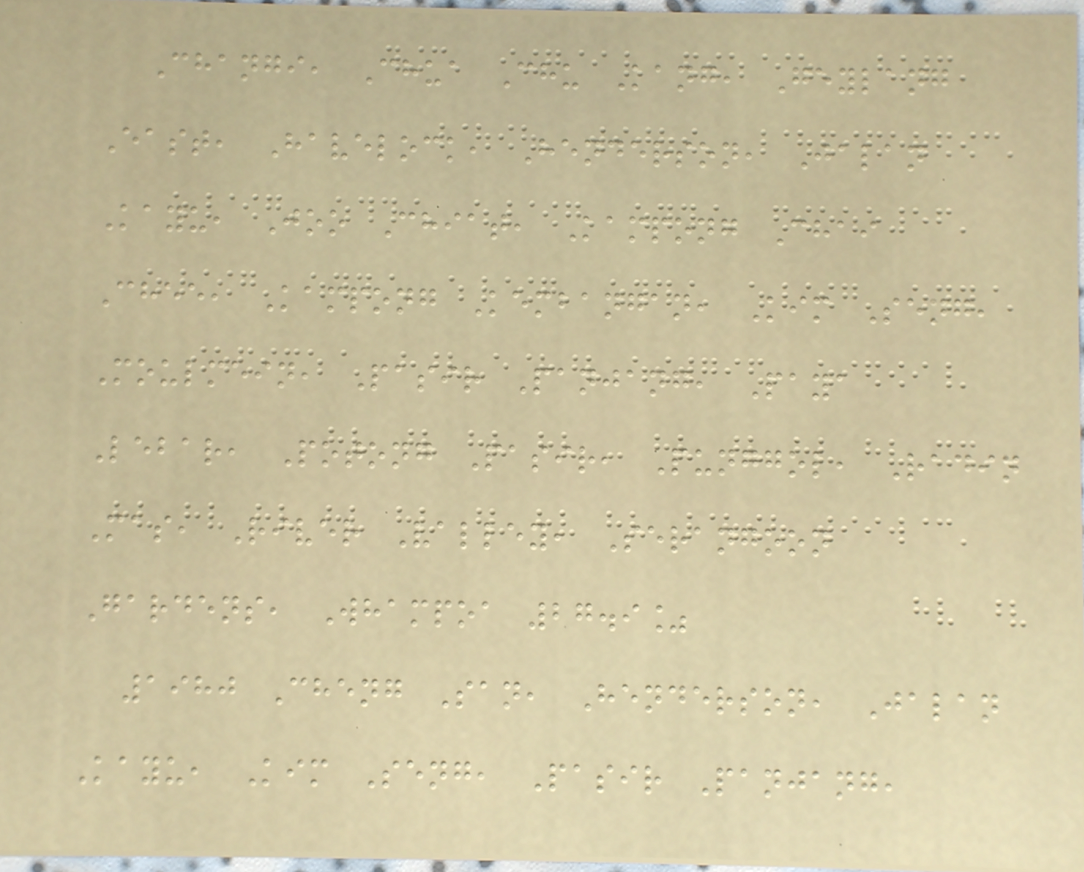Changi, Chua Chu Kang, Geylang
East, Havelock, Henderson, Jalan
Kayu, Joo Chiat, Kampong Chai
Chee, Kampong Kembangan, Kim Seng,
Moulmein, Pasir Panjang, Paya
Lebar, Potong Pasir, Punggol, Radin
Mas, River Valley, Serangoon
Gardens, Whampoa 27.9%
1980 Cheng San, Henderson, Jalan
Kayu, Kim Seng, Pasir Panjang,
